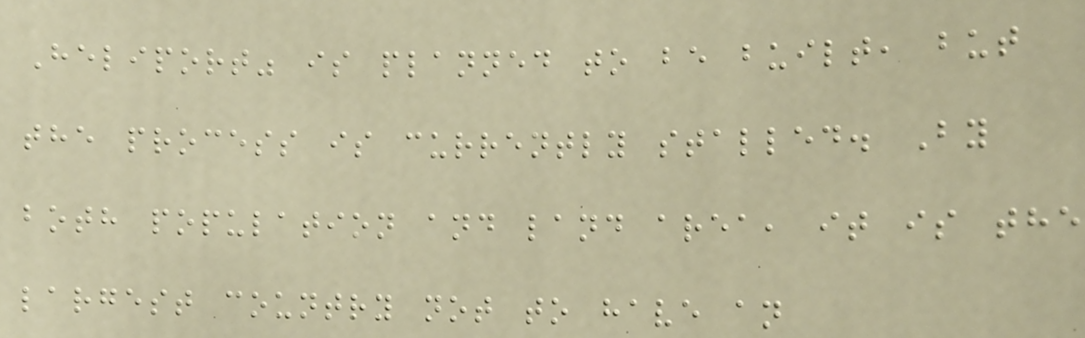Heliport" is planned to be built, but
the process is currently stalled. By
both population and land area, it is the
largest country not to have an
